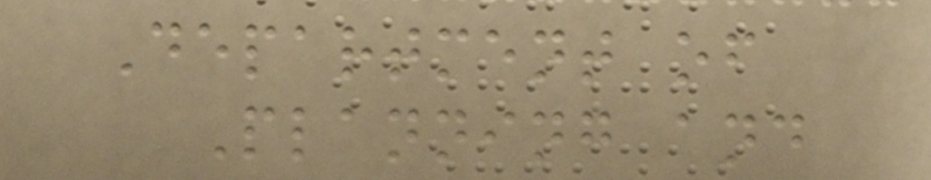Department of
Planning and
